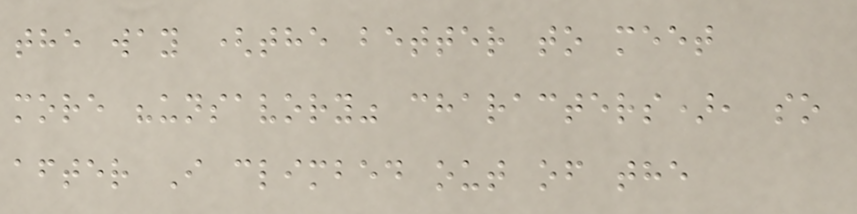the way (the better to meet
more "unsavory" characters), so
after I climbed out of the
